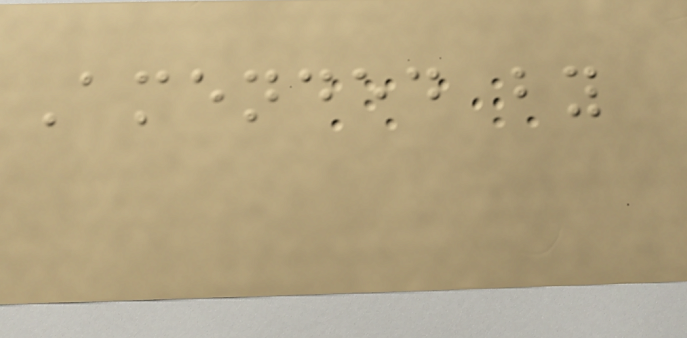Amended by
